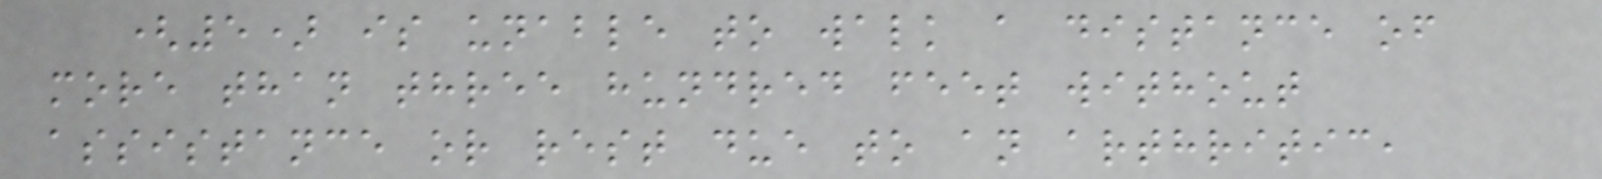(5) is unable to walk a distance of
more than three hundred feet without
assistance or rest due to an arthritic,
